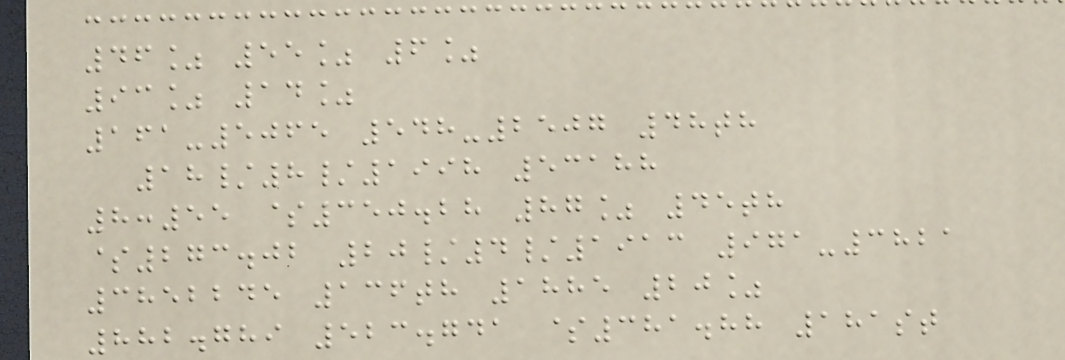46% 55% 6%
93% 14%
161-5065 548-2507 48th
18/8/1998 53188
8:55 $350.28 87% 45th
$273.02 20/4/1913 971-3821
3852245 136th 1885 20%
882.789 523.741 $381.88 181st
